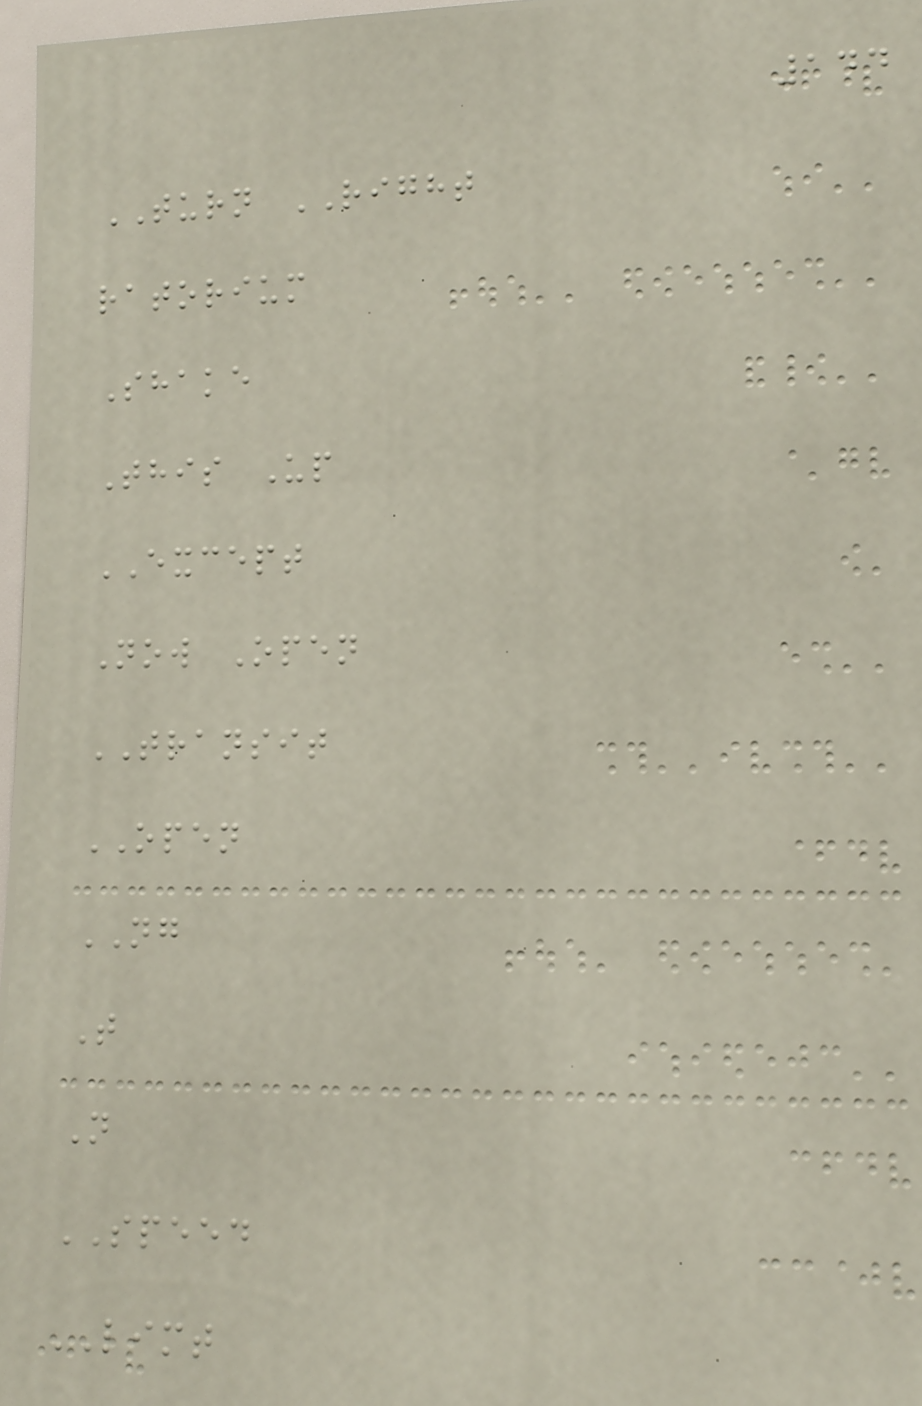144
TURN RIGHT
ratorium
Shake
This Up
EXCEPT
Now Open
TRANSIT
OPEN
NG
T
N
SPEED
LIMT
